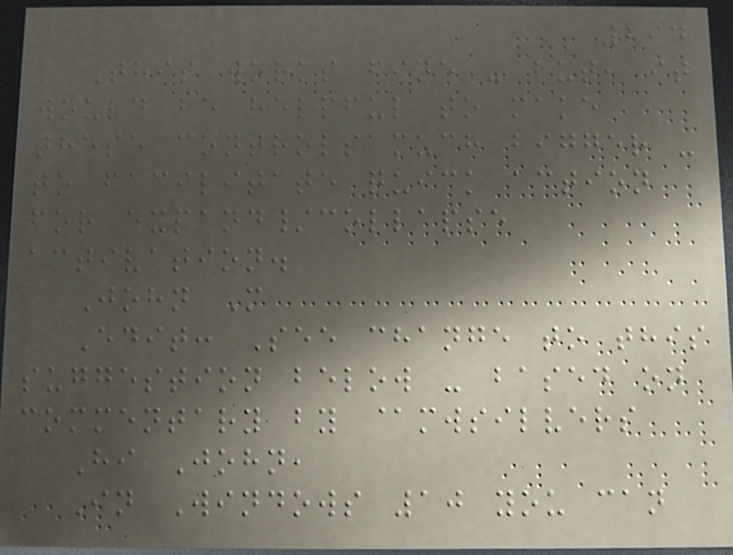294
This works fine - but, it
would be helpful to make
these controls much bigger -
to facilitate quick action
for expand/collapse
activation.
John M
Edit: See change to this
suggestion below - based on
commentary by @mwsilvers
Hi John,
In Windows 10 you can
